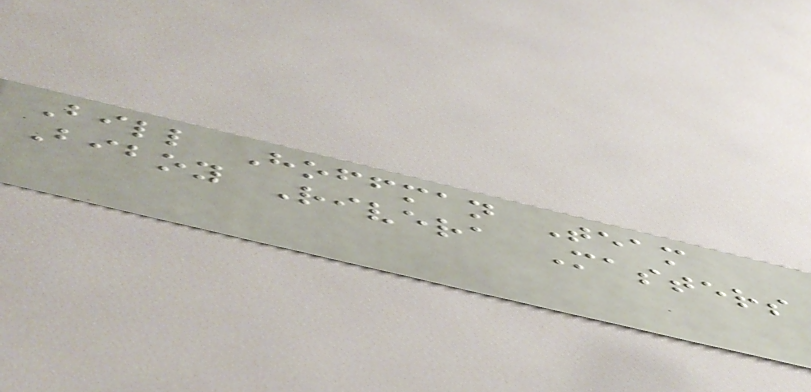Bill Hoffman Team
Biboy Rivera Masters
